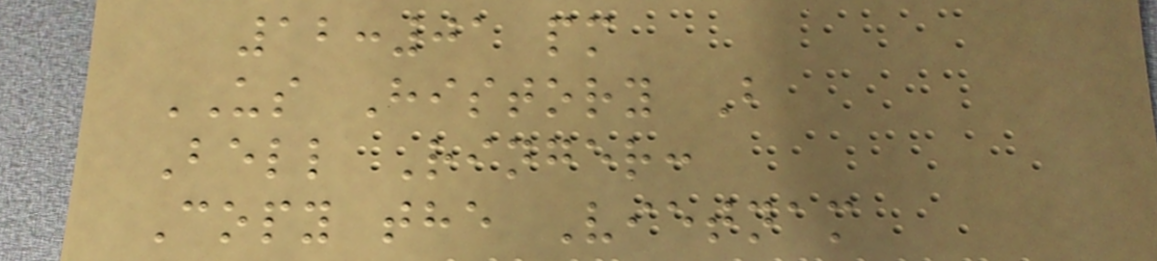12:01 pm
US History B
Bell Ringer:
Copy the Vietnam
